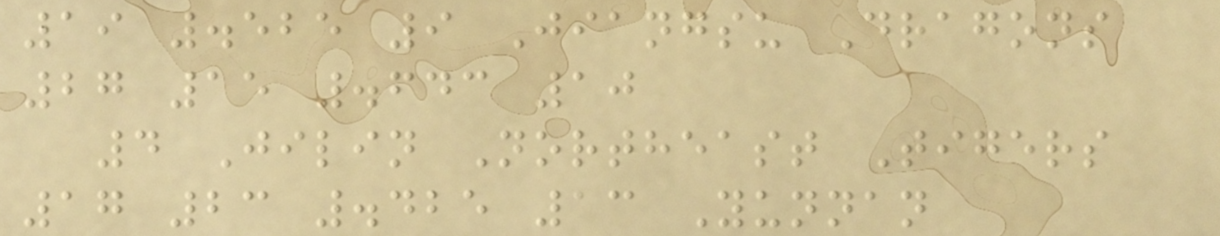19 .525 9 Jiangsu Dragons
27 15 .643 10
4 Jilin Northeast Tigers
17 23 .425 13 Yunnan
